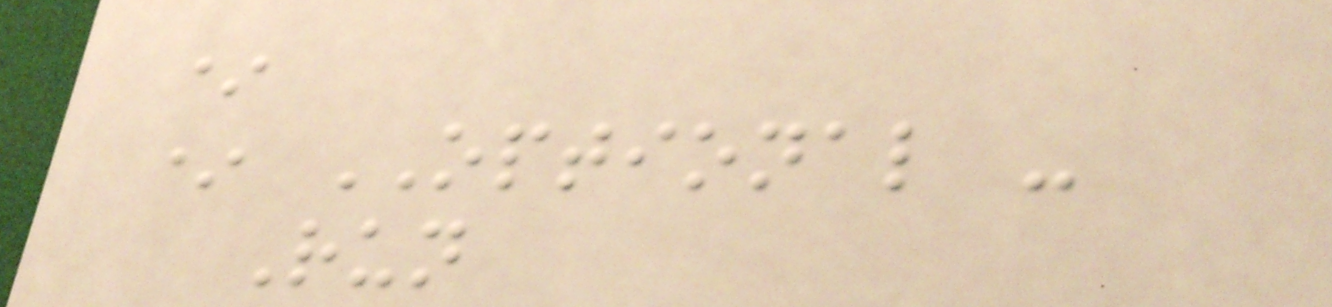*
* OPTIONAL -
Run
